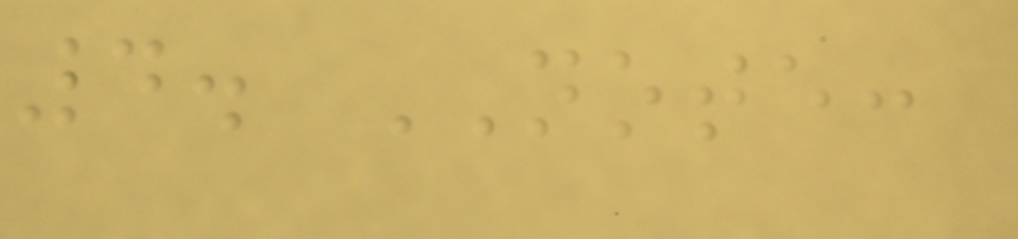4. NOTE:
